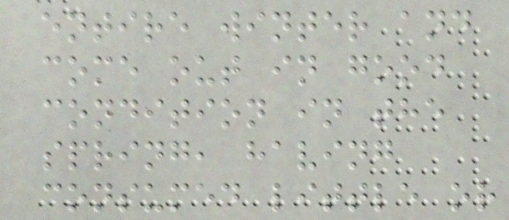entire winter and
come out in good
condition in the
spring, having
consumed little or
